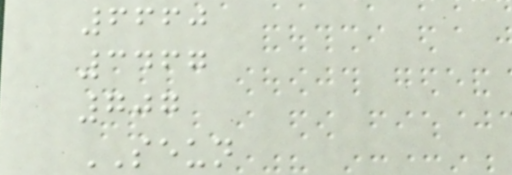6660
3467
707
SEUN
